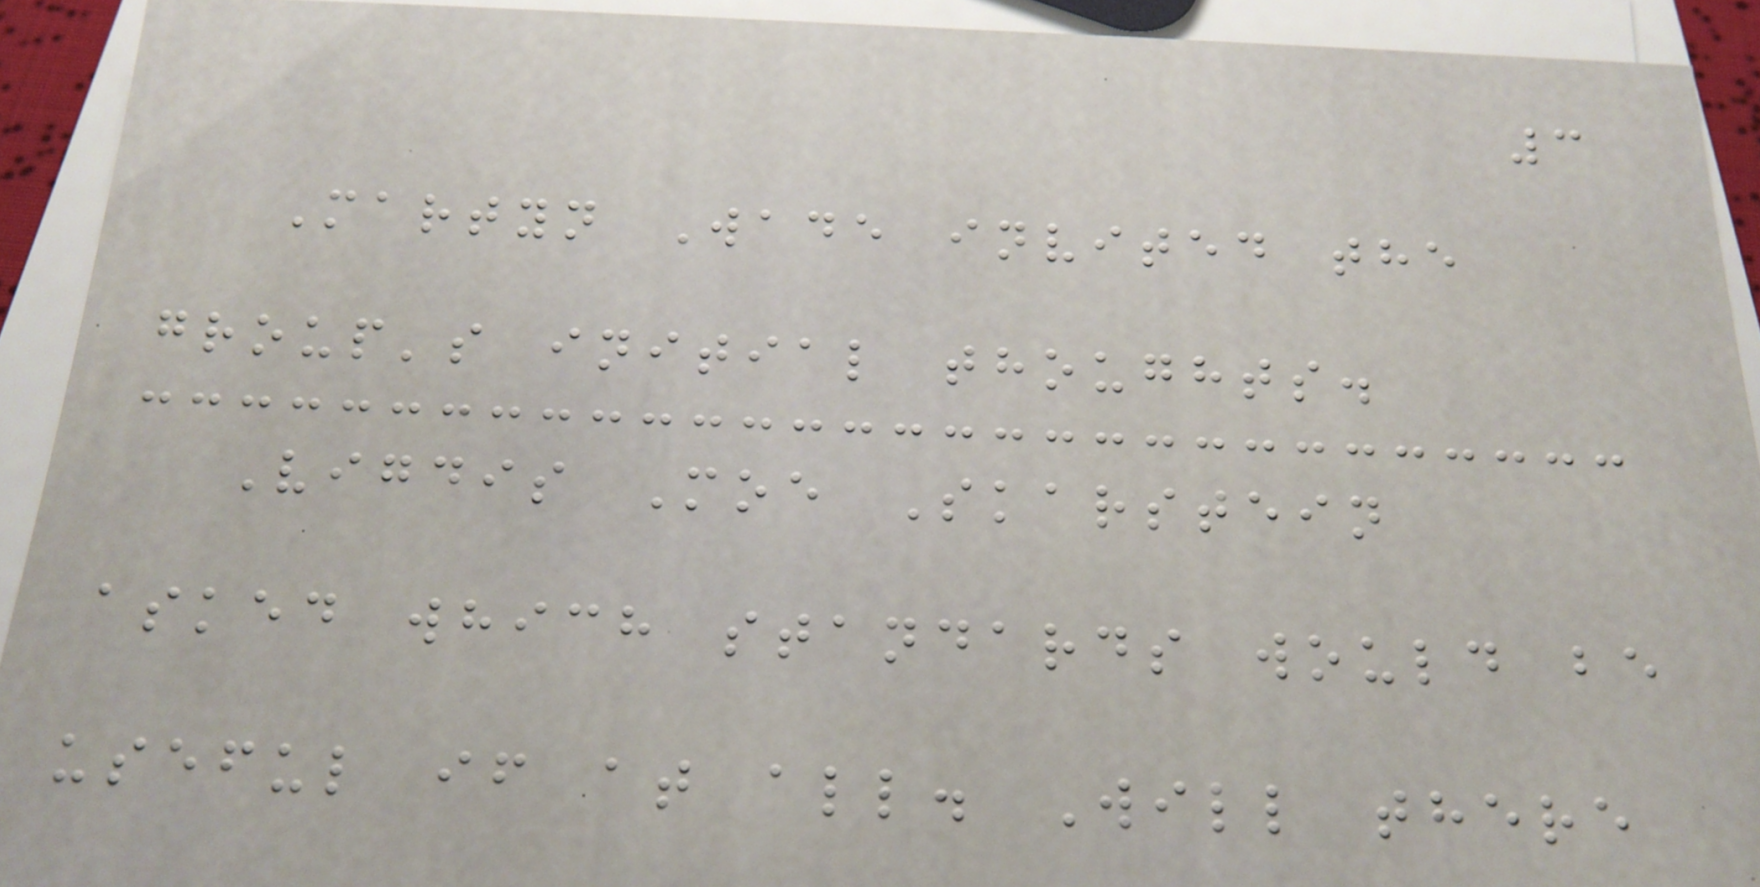3
Martyn Wade invited the
group's initial thoughts.
Vigdis Moe Skarstein
asked which standards would be
useful if at all. Will there
